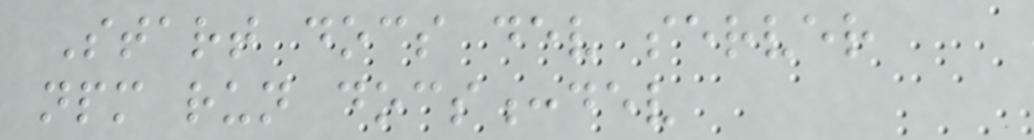Start docs dev server
npm run docs:dev
